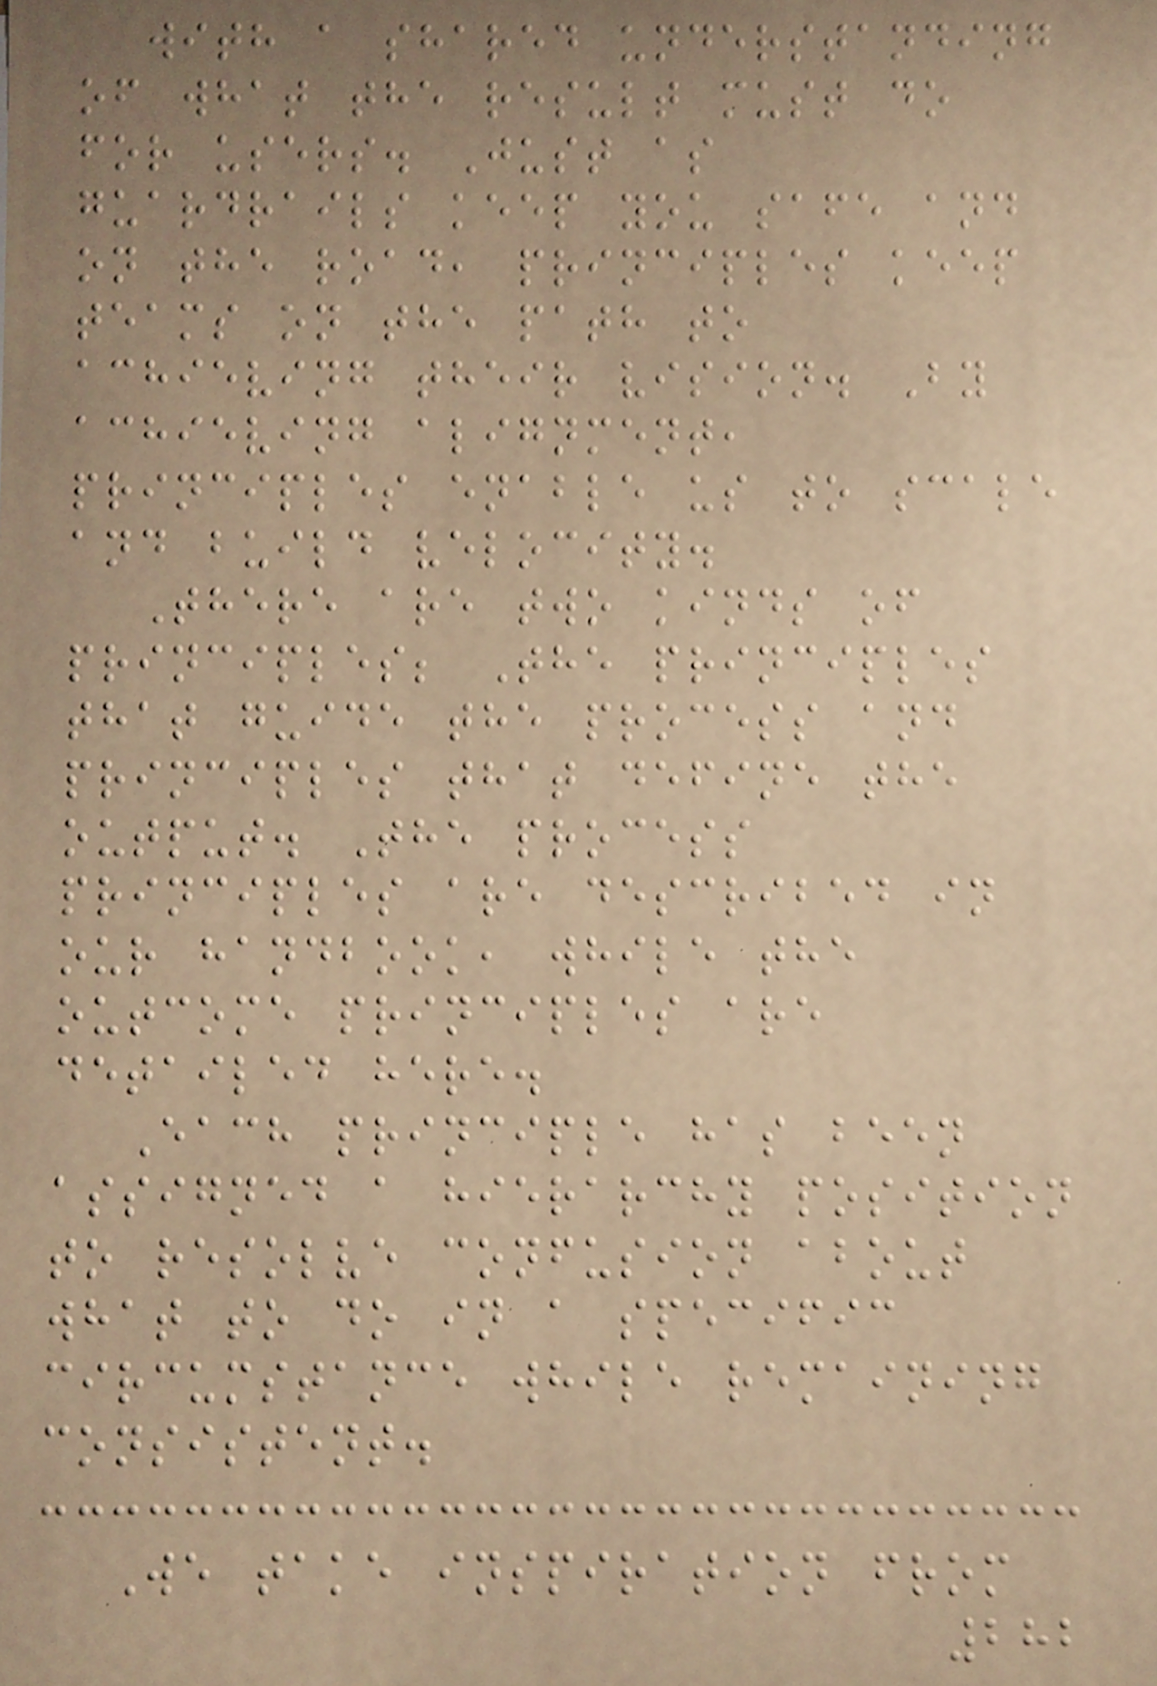with a shared understanding
of what the result must do
for users. Just as
guardrails keep you safe and
on the road, principles keep
teams on the path to
achieving their vision. By
achieving alignment,
principles enable us to scale
and build velocity.
There are two kinds of
principles; The principles
that guide the process and
principles that define the
output. The process
principles are described in
our handbook, while the
outcome principles are
detailed here.
Each principle has been
assigned a hierarchy position
to resolve confusion about
what to do in a specific
circumstance while remaining
consistent.
We take inspiration from
282
